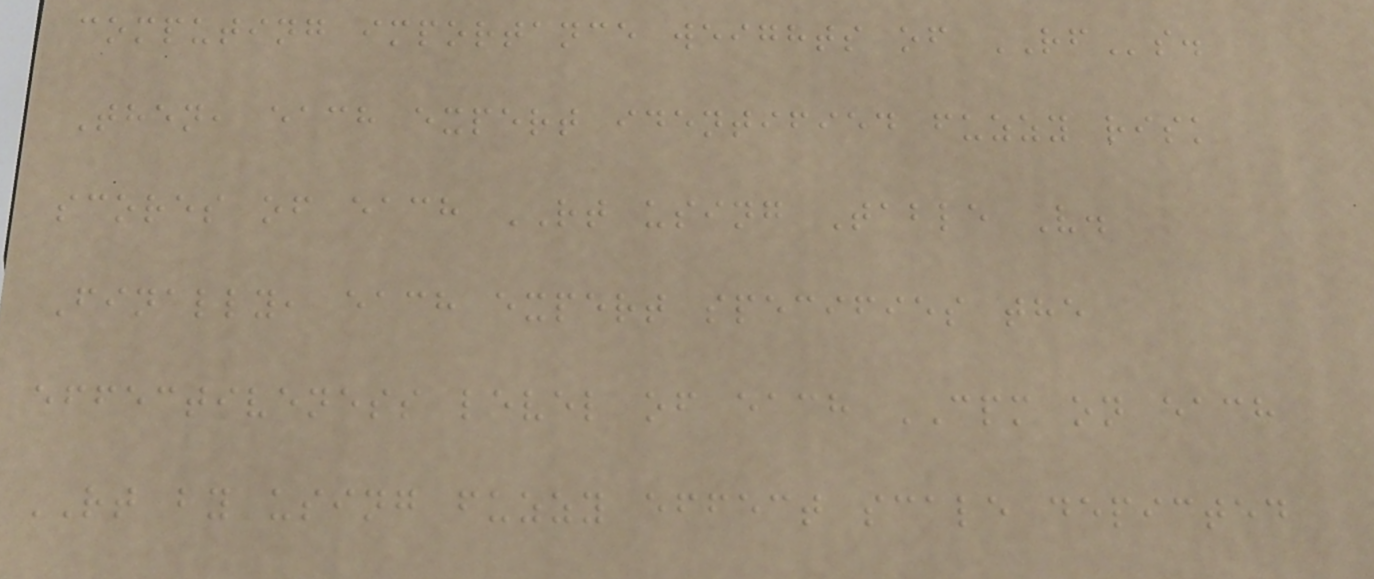computing importance weights of RFs.
Then, each expert identified fuzzy risk
scores of each RT using Table V.
Finally, each expert specifies the
effectiveness level of each CPM on each
RT by using fuzzy effect scale depicted
